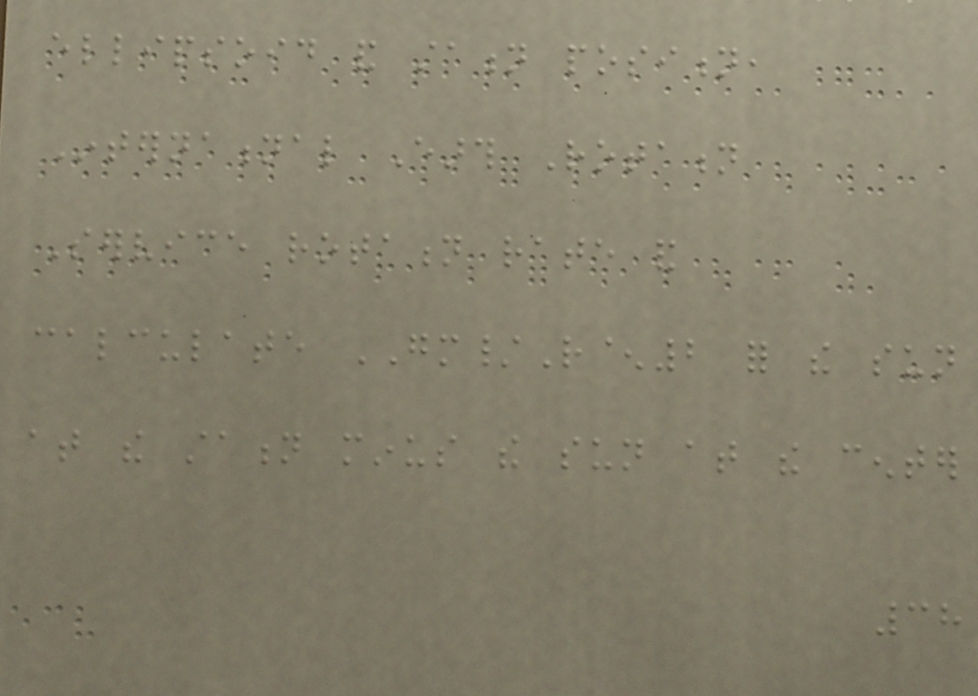ellipsoid and station position,
International Earth Rotation
Service rotation rate and
calculate GM/R^2 for the sun
at the station minus the sun at the center
38
